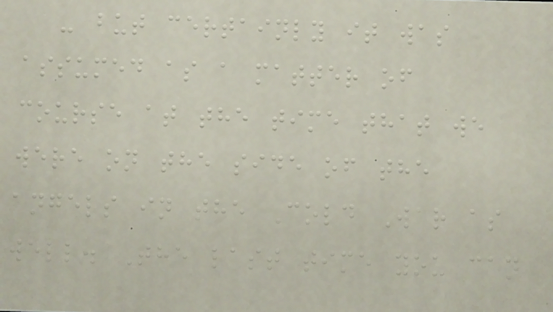- but certainly it was
assumed as a matter of
course at the time that we
were on the side of the
angels in the Cold War as
well. The last time you can
